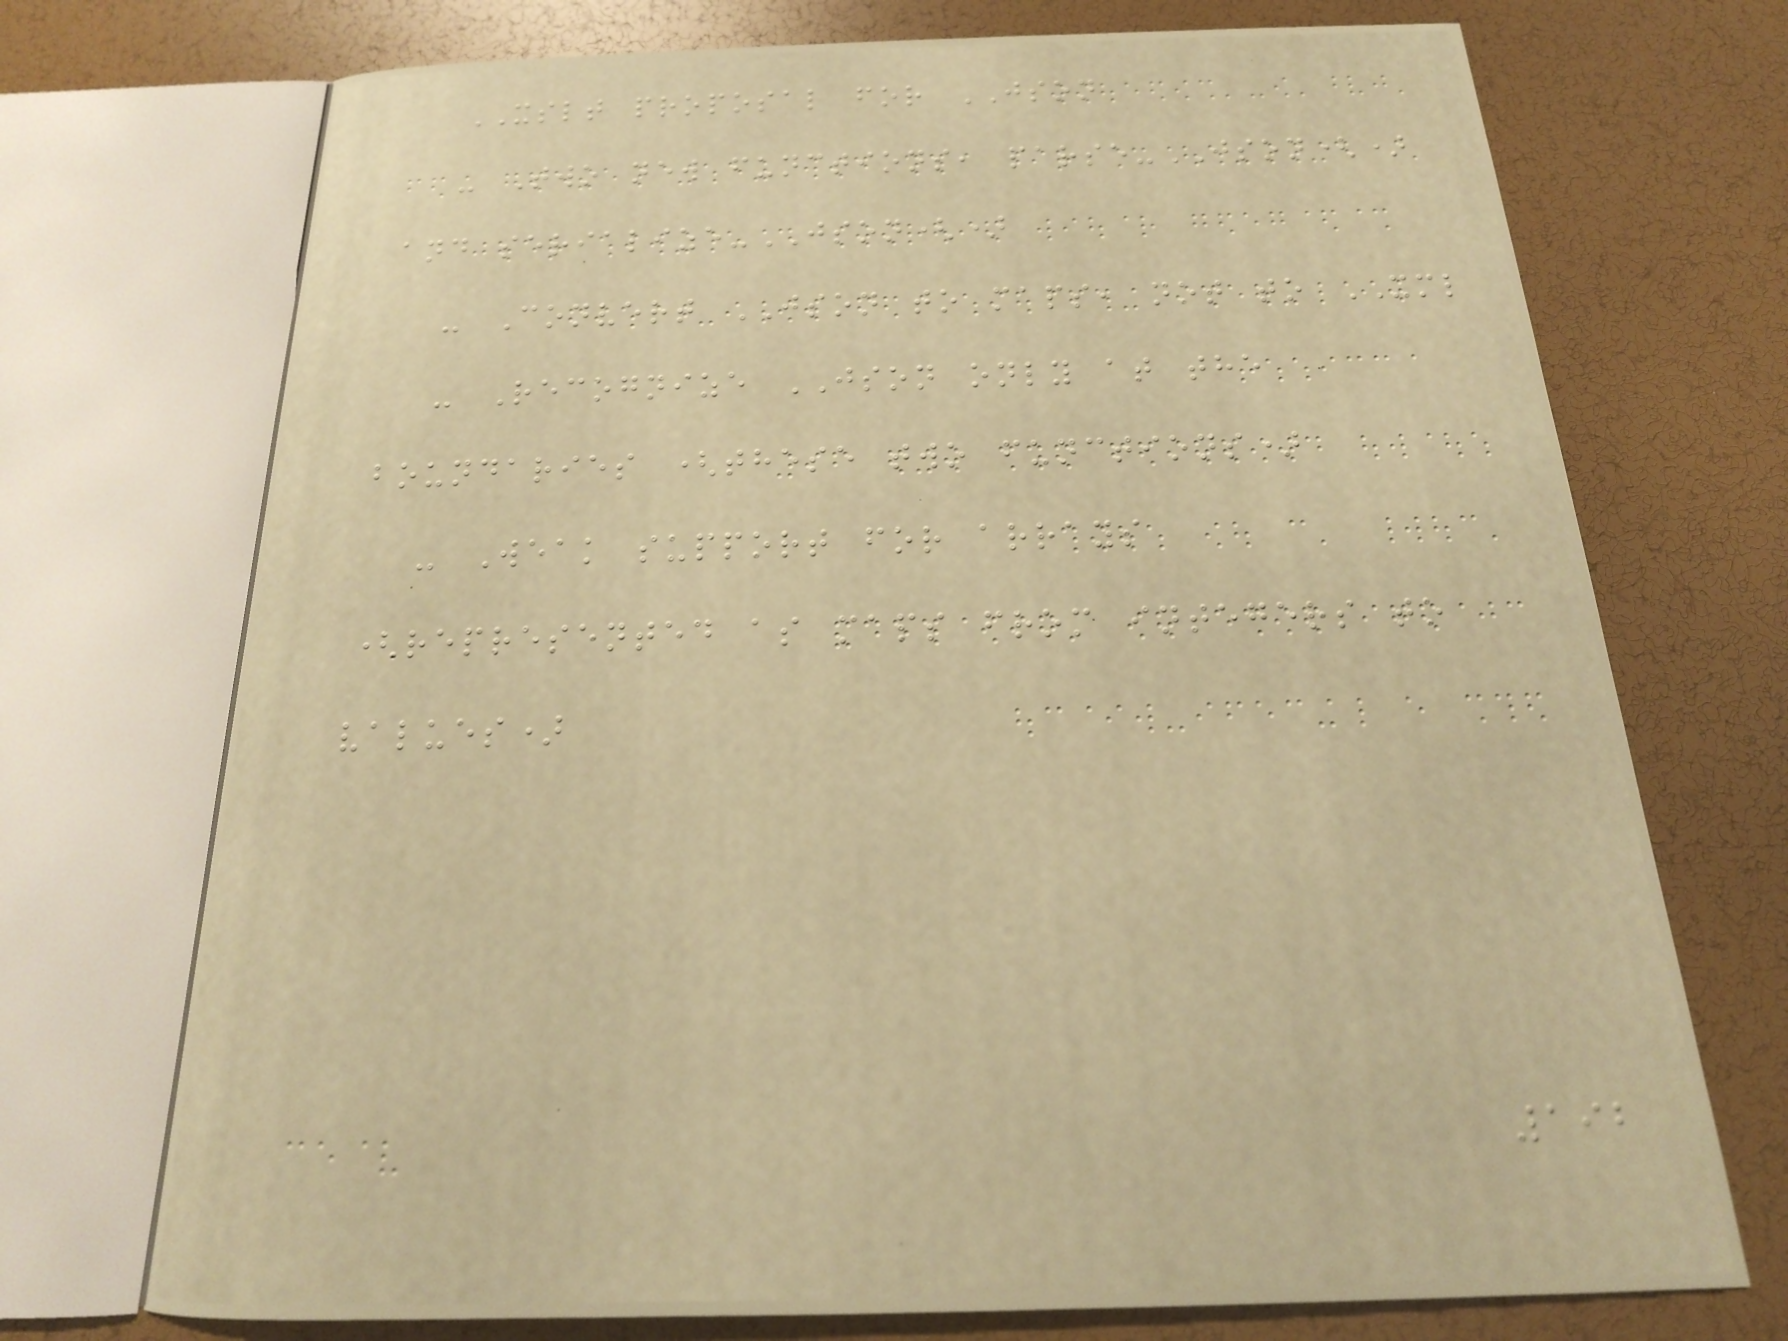XSLT proposal for JSON
- Two new functions, parse-JSON()
and serialize-JSON()
- Convert JSON to maps, not to XML
- Recognize JSON only at the
boundaries (these two functions)
- Weak support for arrays
(represented as maps from integers to
values)
192
